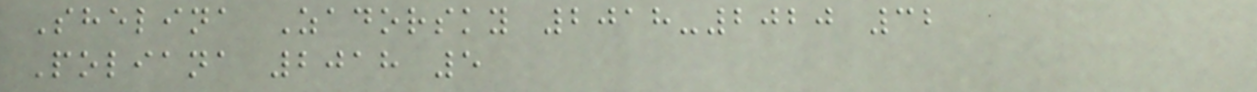Shelina Zadorsky 2018-2020 32
Poliana 2018 5
